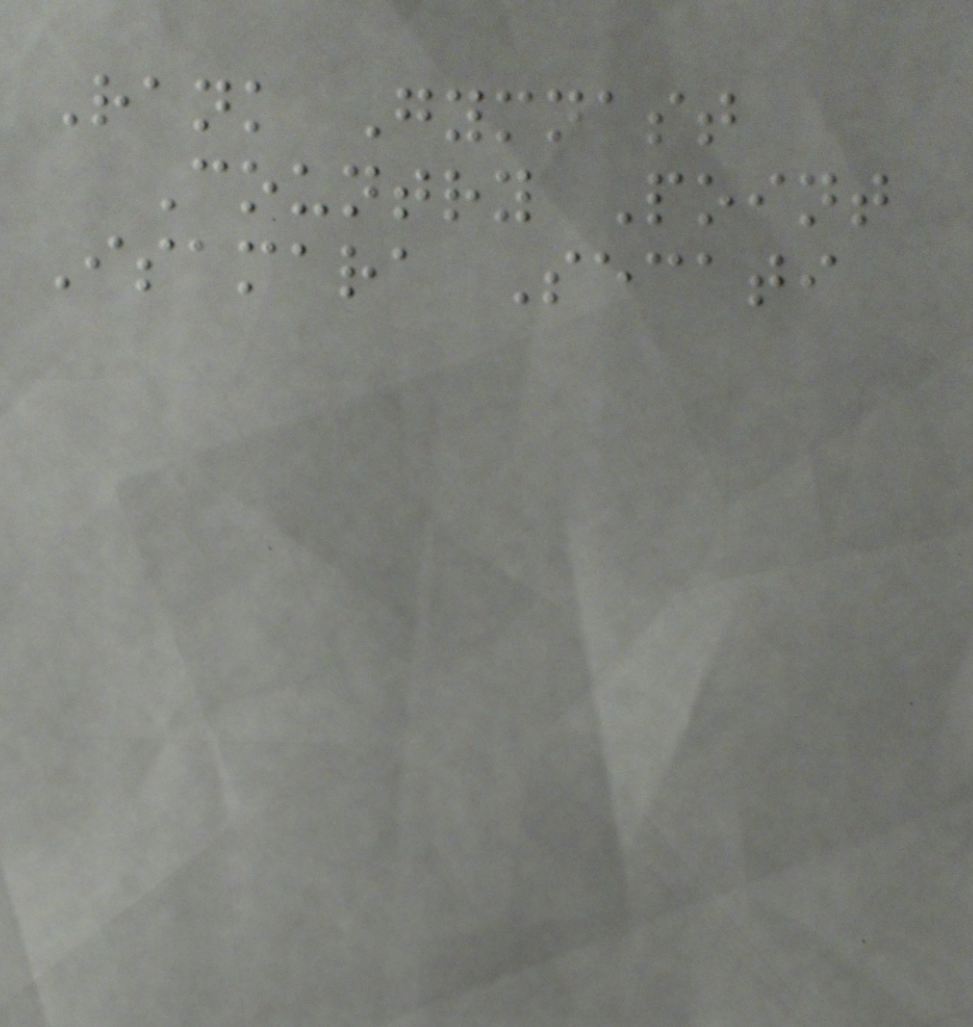Rank Gymnast
Country Point
Isamara Secati
